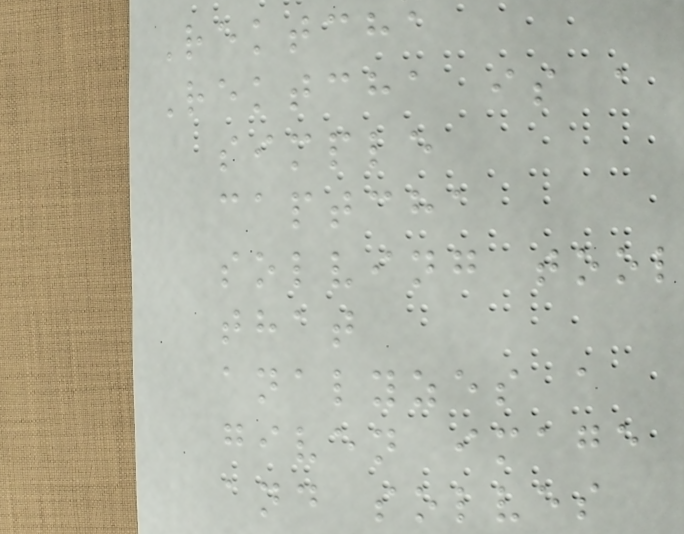Rektcha
Rektcha is a
simple
captcha
solving tool
that
analyzes a
given image
and solves
